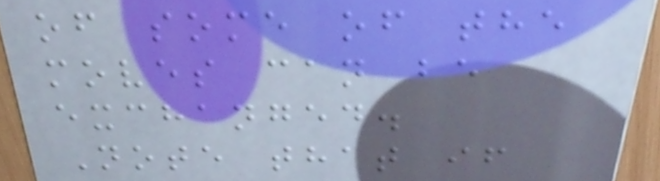of some of the
moves can be
exchanged.
Note that if
